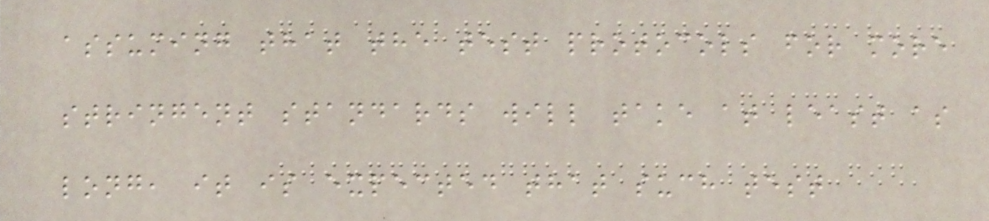assuming that the test protocols for more
stringent standards will take at least as
long, it is expected that such test
